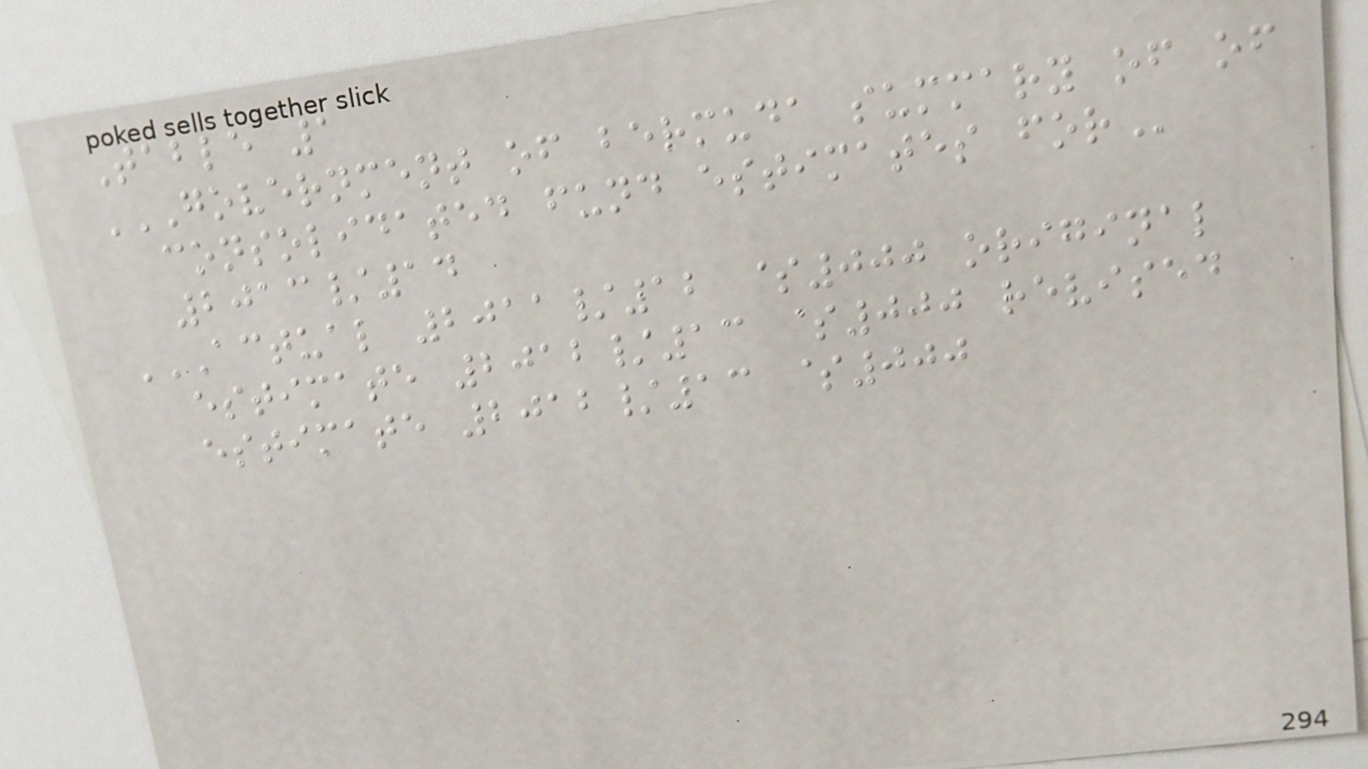Table 1
GOVERNMENT OF BERMUDA SUMMARY OF OF
CONSOLIDATED FUND ESTIMATES FOR
2013/14
ACTUAL 2011/12 $000 ORIGINAL
ESTIMATE 2012/13 $000 REVISED
ESTIMATE 2012/13 $000
